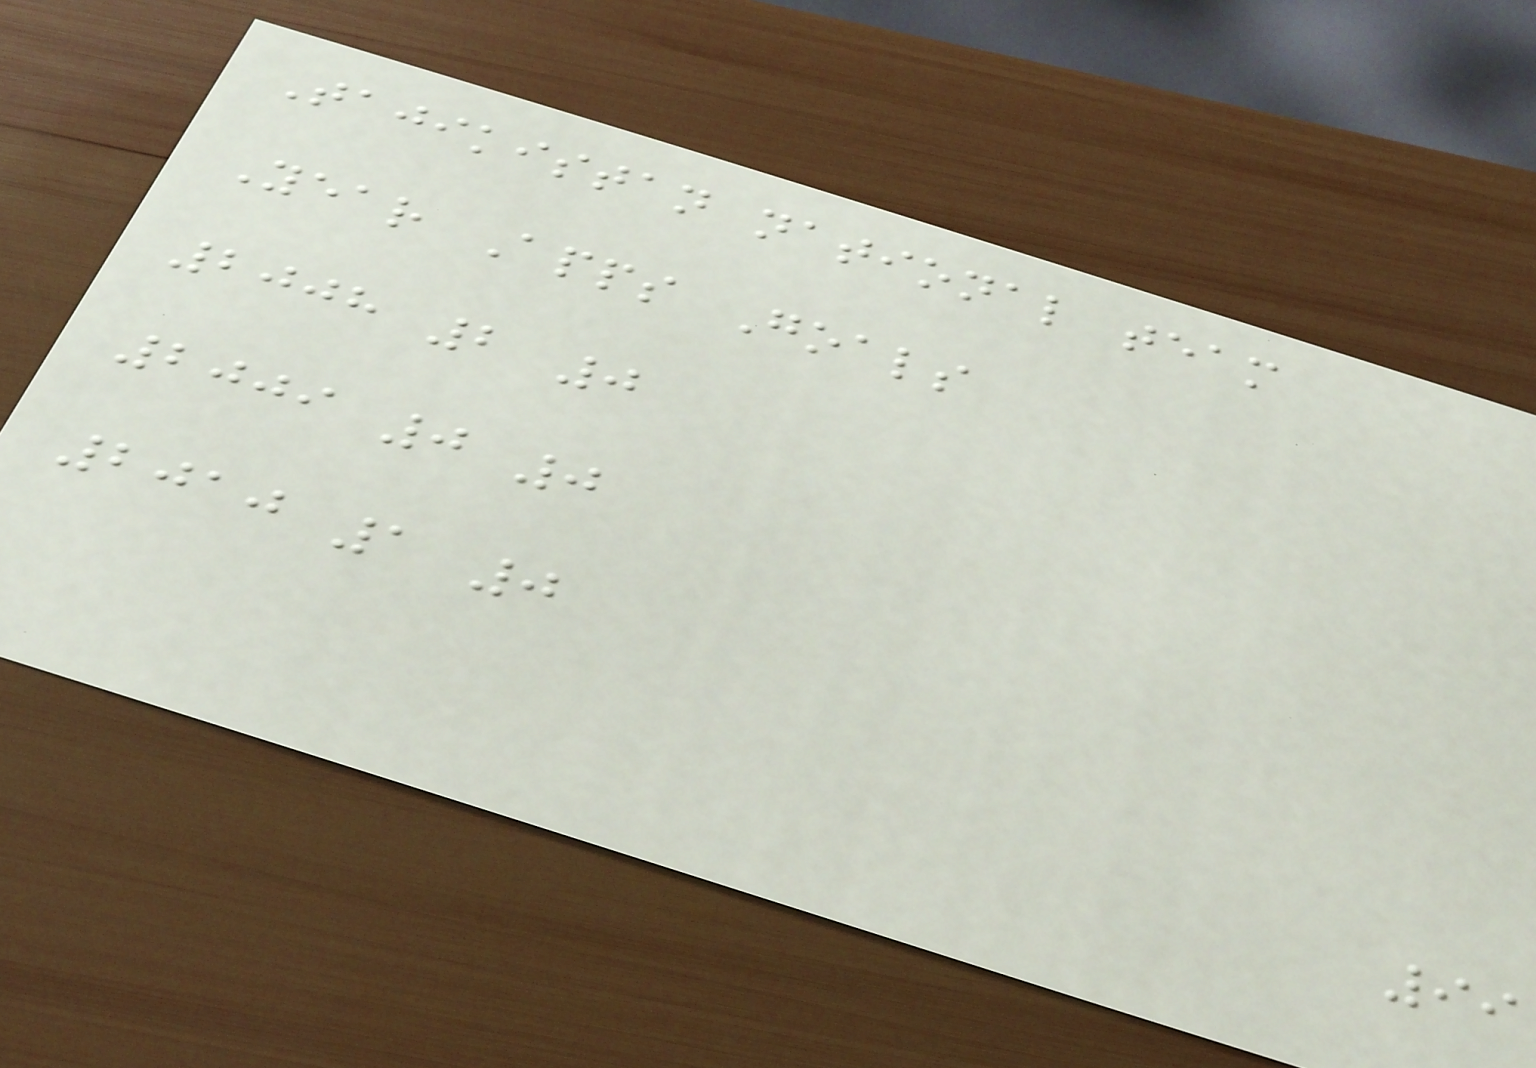Tajikistan national team
Year Apps Goals
2008 2 0
2009 0 0
2010 1 0
99
